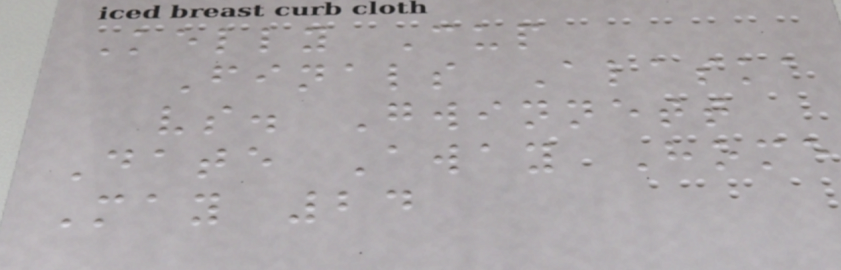Kelly Cup
Finals Alaska
vs. Gwinnett
Date Away Home
May 24
